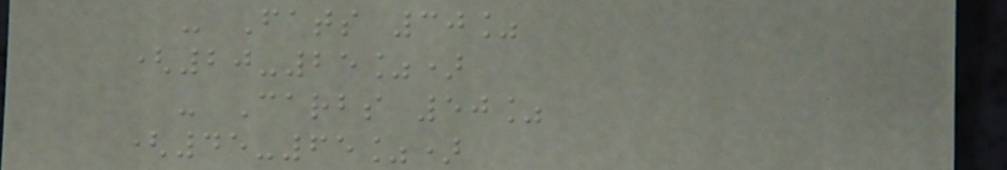- Fats 30%
(20-25%)
- Carbs 50%
(45-65%)
